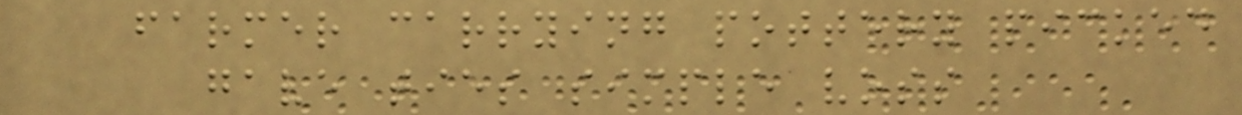farmer carrying pottery picked
gave ties simple voss
